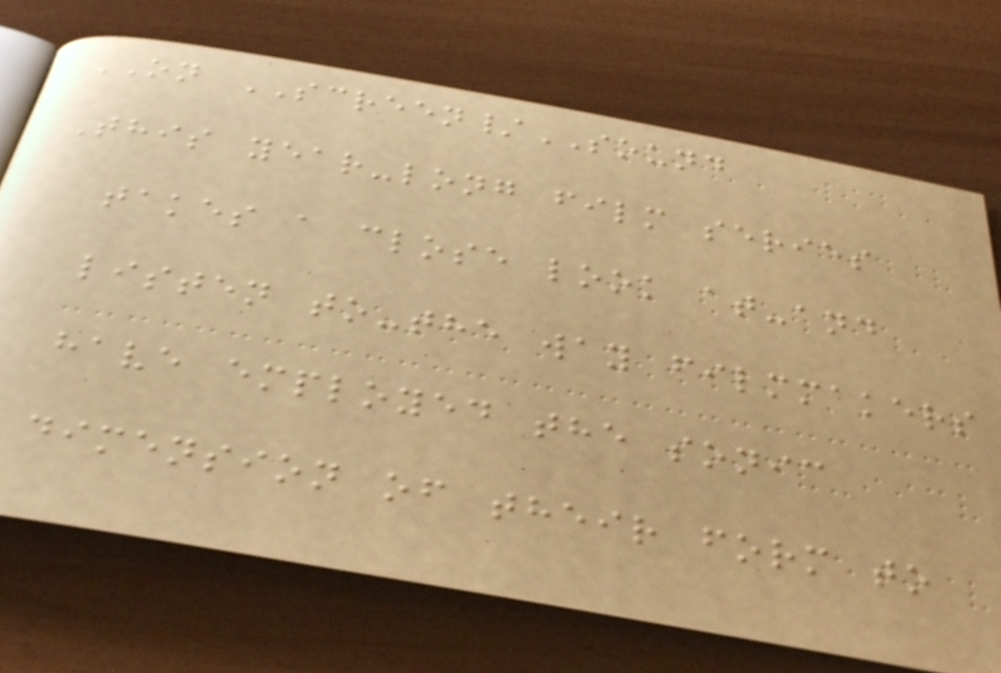ON SCREEN/SOUND
This year-long film series
takes a close look at-and
listen to-the way filmmakers
have employed the sonic
dimension of their form to
